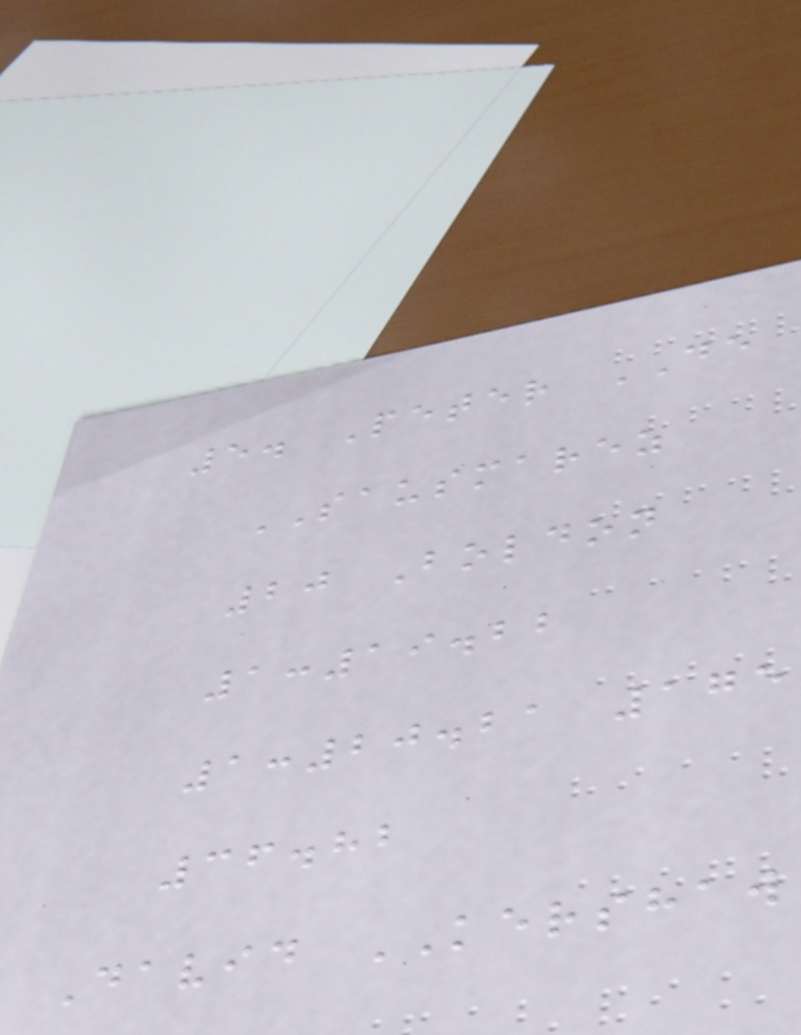5. Peter DE
SAUSMAREZ
20 Boldon
1:19.22
1:20.21 175
36.82
David KERSHAW
